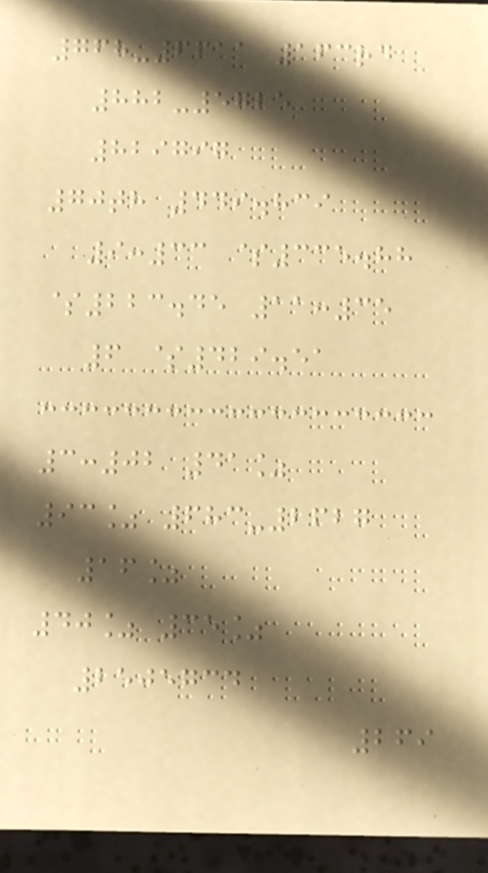768-6611 163rd
882-5725
829797
70th 449.839
9:33 $335.88
$223.45 11:35
6 $429.51
3:02 41%
93% 683-2627
16%
40% 35%
2505734
269
